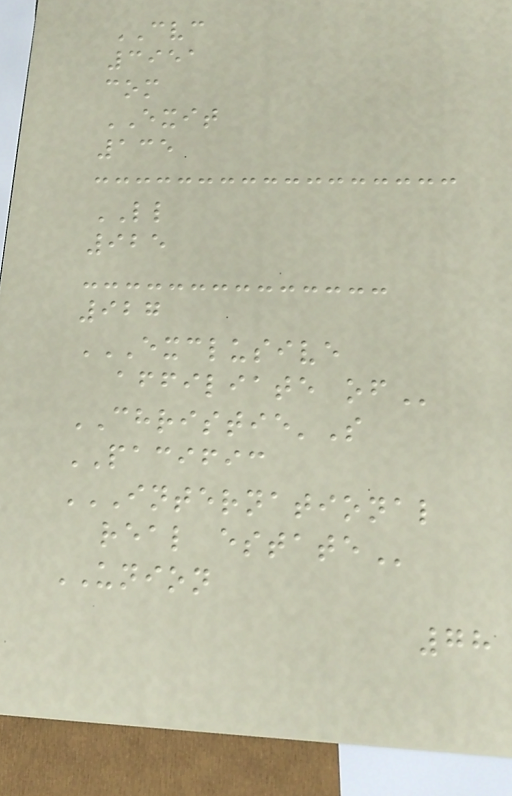CVC
3951
com
EXIT
135
LL
925
927
EXCLUSIVE
AFFILIATE OF
CHRISTIE'S
PACIFIC
INTERNATIONAL
REAL ESTATE
UNION
78
